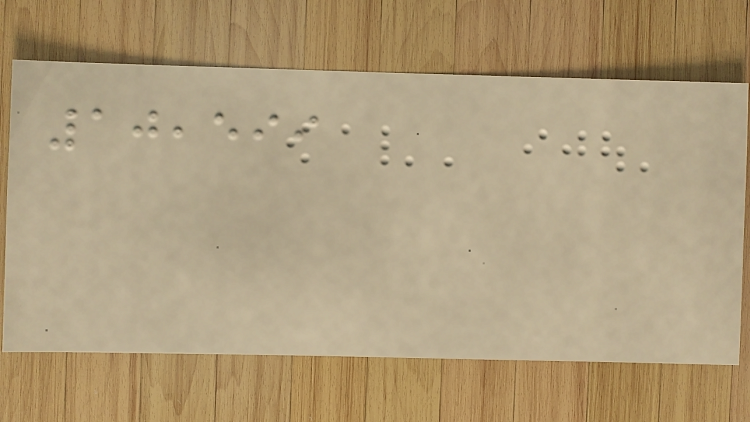10,599
